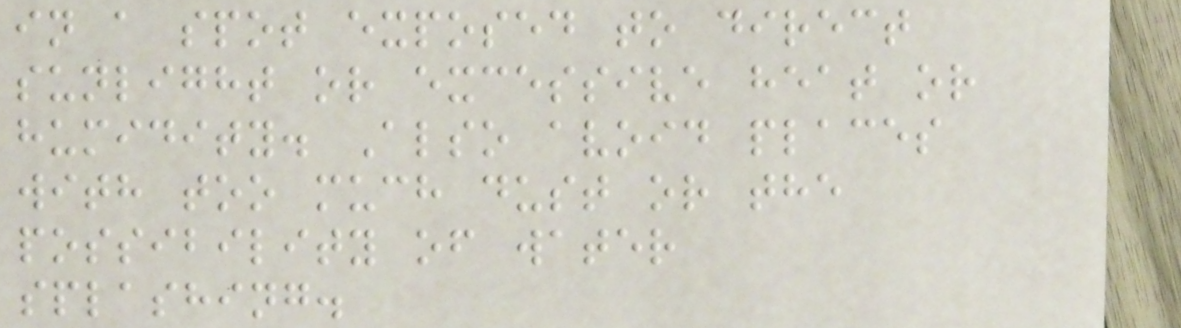in a spot exposed to direct
sunlight or excessive heat or
humidity. Also avoid places
with too much dust or the
possibility of water
splashing.
